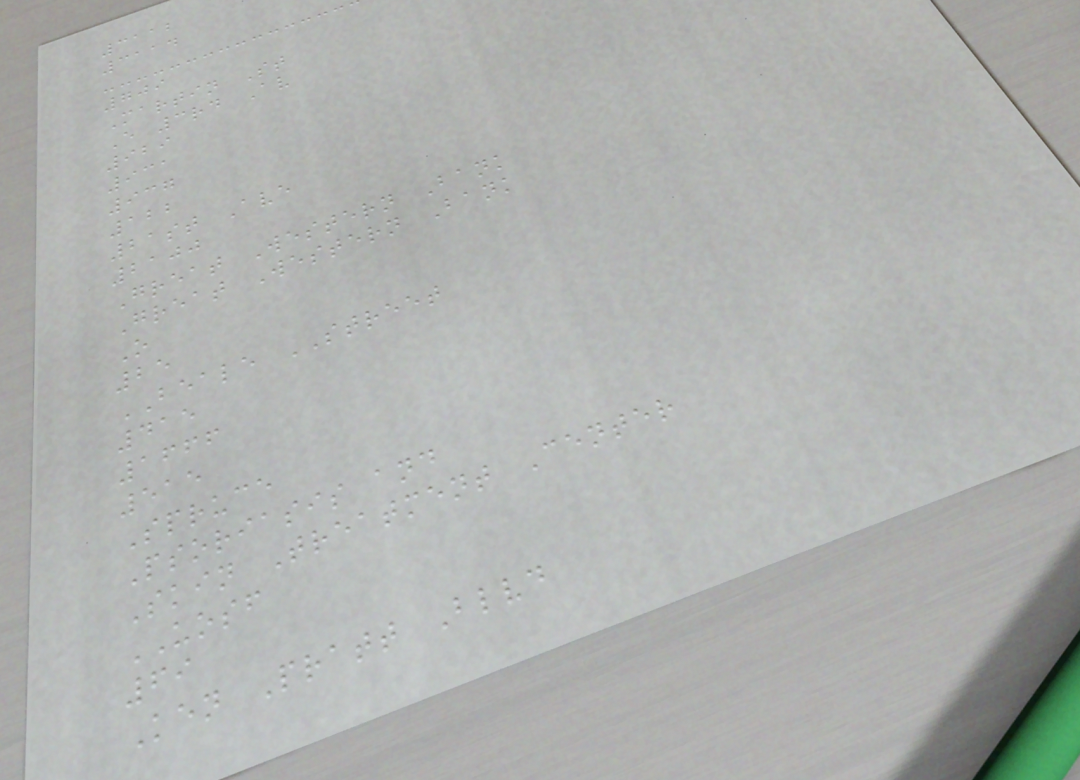3112
3114
709
Martin St
E 3rd Av
929
931
937
122
21st Ave
2100
Great Western Bank
Great Western Bank
O
25
BEALE STREET
415
1666
515
Spruce
Psoriasis and
Skin Treatment Center
UOSF
69
Ken Pratt Blvd
